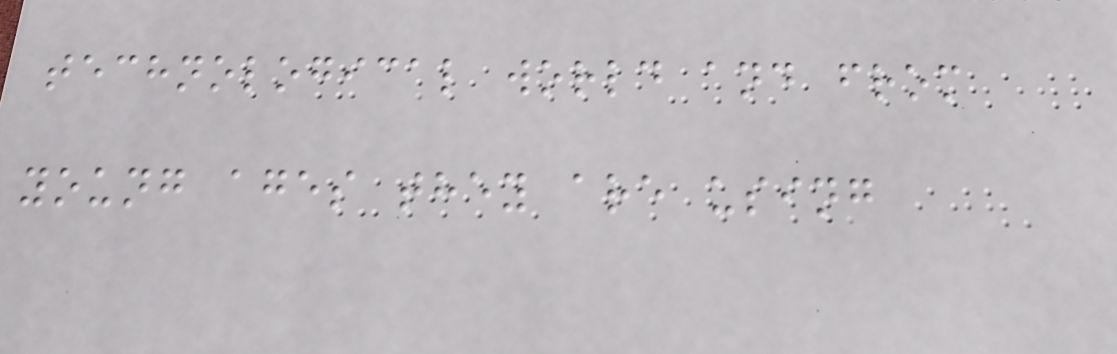technological world and from
young ages they are using
